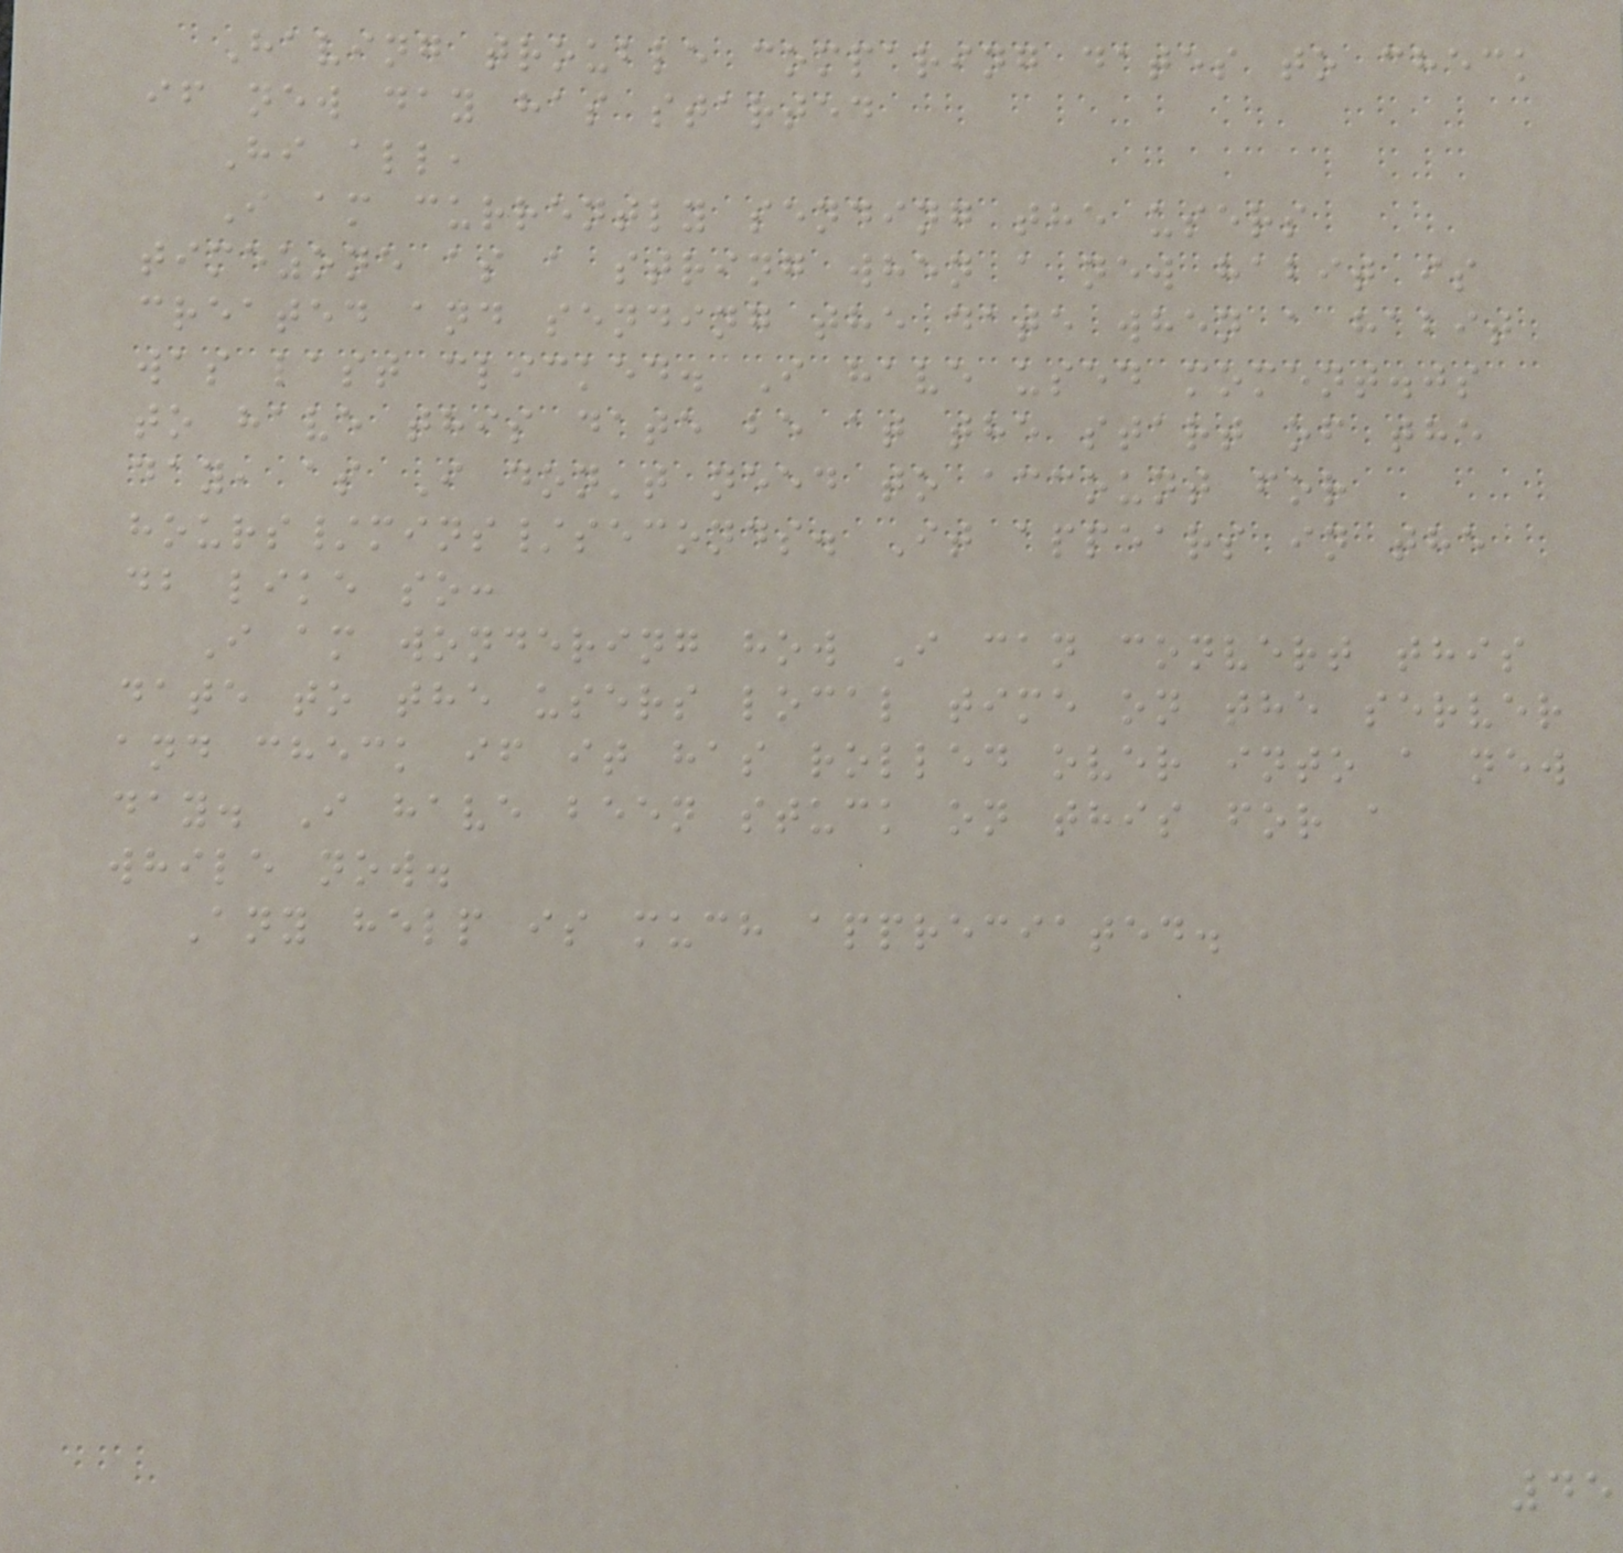Having trouble comparing dates to check
if new day has started
Hi all,
I am currently sending the users
timezone as a string when a new habit is
created and sending the date when a habit
was last clicked. I have used moment.js
to have this date be at the start of the
day, as I don't need to account for
hours/mins/seconds. It appears in the
db like so:
I am wondering how I can convert this
date to the users local time on the server
and check if it has rolled over into a new
day. I have been stuck on this for a
while now.
Any help is much appreciated.
45
